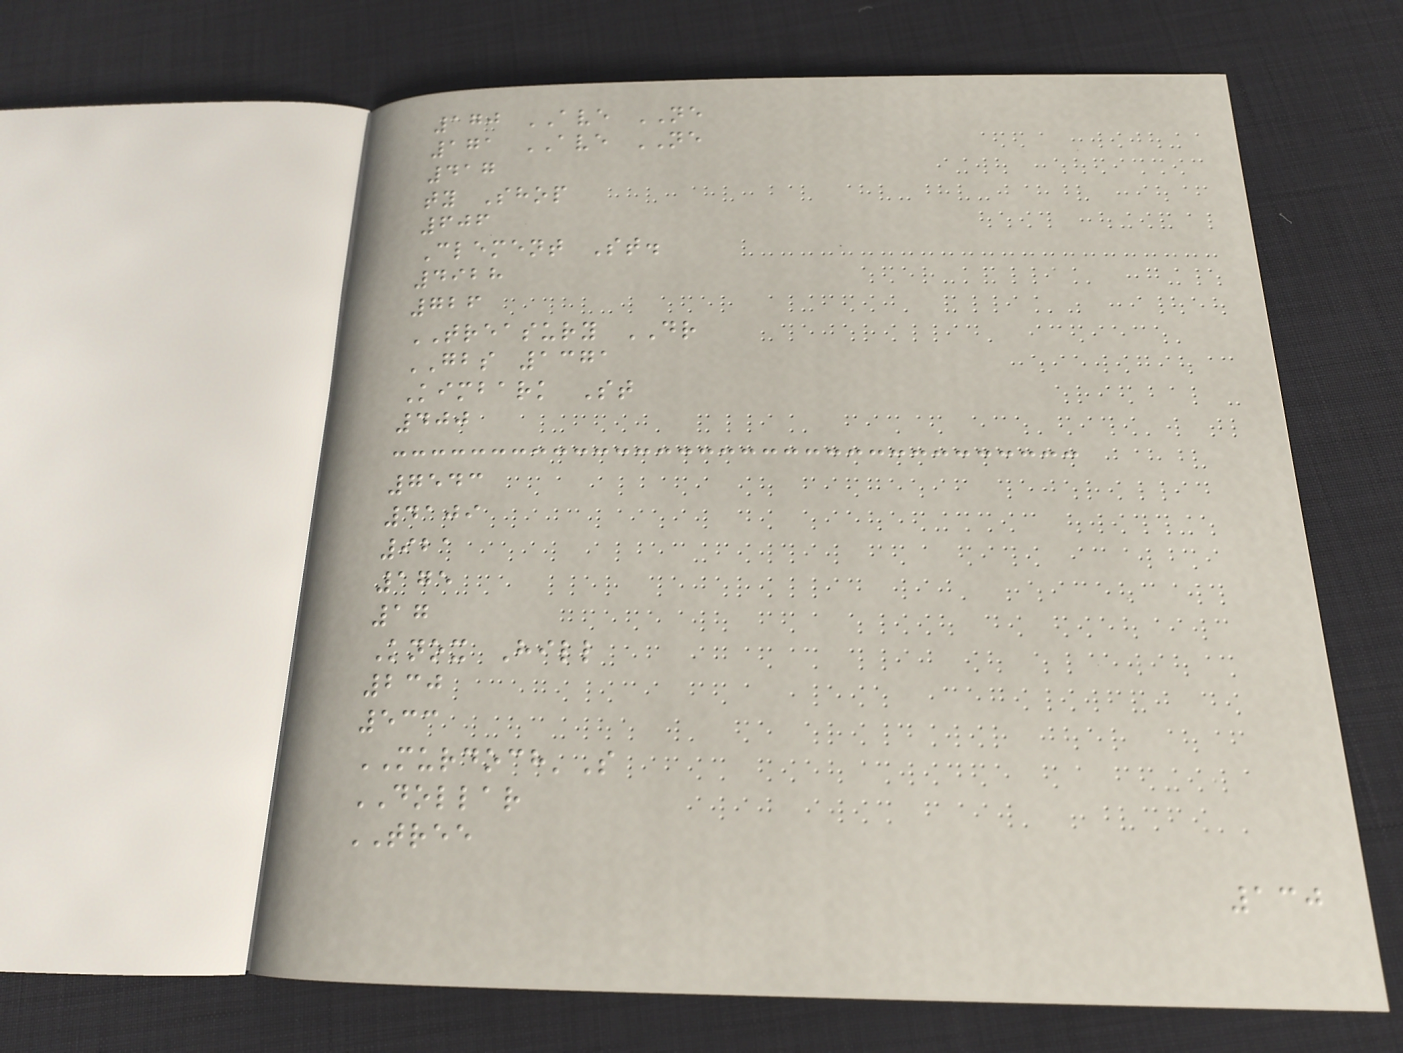170 AVE NE
171 AVE NE
417
ty Shop
606
Clement St.
4928
726
TREASURY DR
GBS 1371
Kimbark St
400
7543
4109
921
175
17
Knox Hill
230
533
MURDOCH'S
DOLLAR
TREE
130
